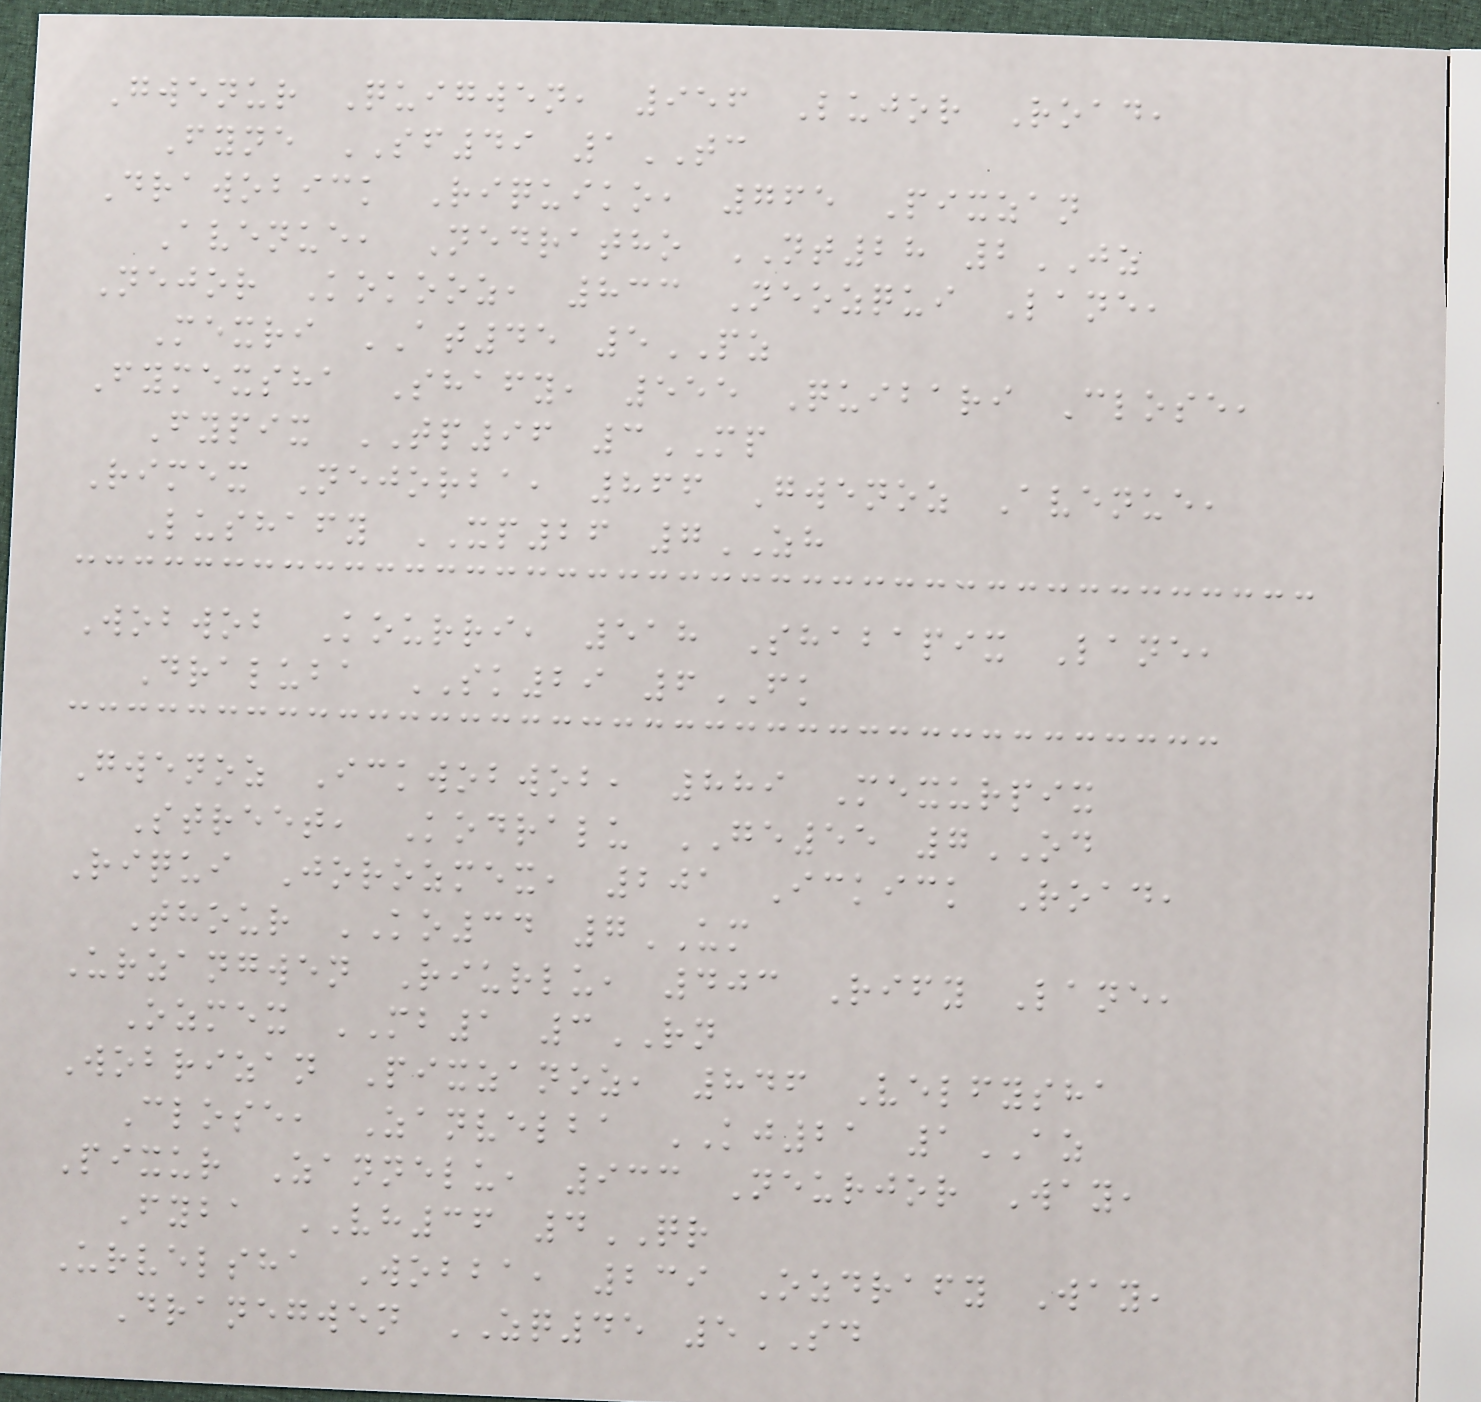Gwenur Quigwen, 956 Lujor Road,
Fyne SF49 1TC
Drawobick Riquiko, 765 Pixzan
Avenue, Nedratho NT28 2JZ
Nejor Kokooz, 833 Neozqui Lane,
Mexri AT45 5PZ
Fymexsha Shafy, 555 Quibari Close,
Fypix TP96 3MP
Rimex Nejorba, 866 Gwenoz Avenue,
Lushafy XP26 7ZH
Wobwob Kourri, 518 Shabapix Lane,
Draluba SK29 6FK
Gwenoz Ickwobwob, 889 Mexurpix
Street, Kodralu GE55 7OD
Riqui Jorozmex, 201 Ickick Road,
Thour KO34 7UM
Urzangwen Riurlu, 403 Rify Lane,
Ozmex MB1 3RN
Wobrizan Pixzanoz, 846 Velfysha
Close, Zanvelba KJ21 1AZ
Pixur Zannelu, 933 Neurjor Way,
Fyba VH36 4QR
Urvelsha Wobba, 239 Ozdrafy Way,
Dranegwen ZQ45 5SD
